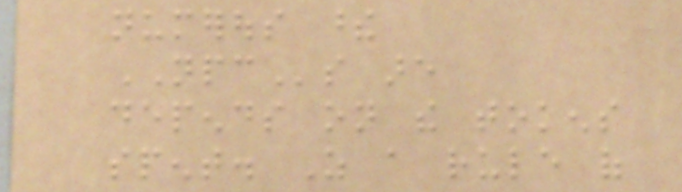numerous these
NPCs are
depends on the tokens
spent. As a rule of
